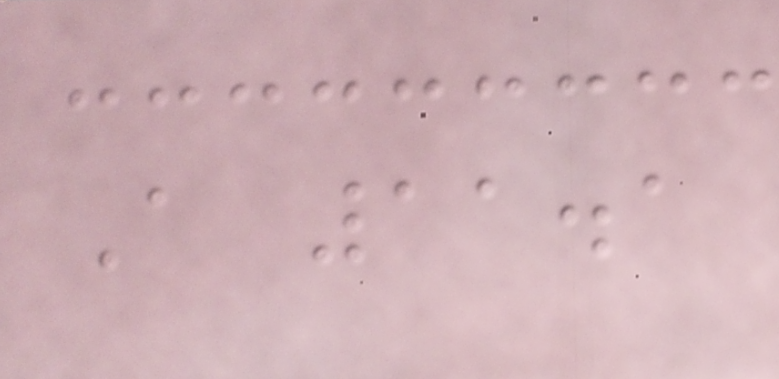A 11.1
